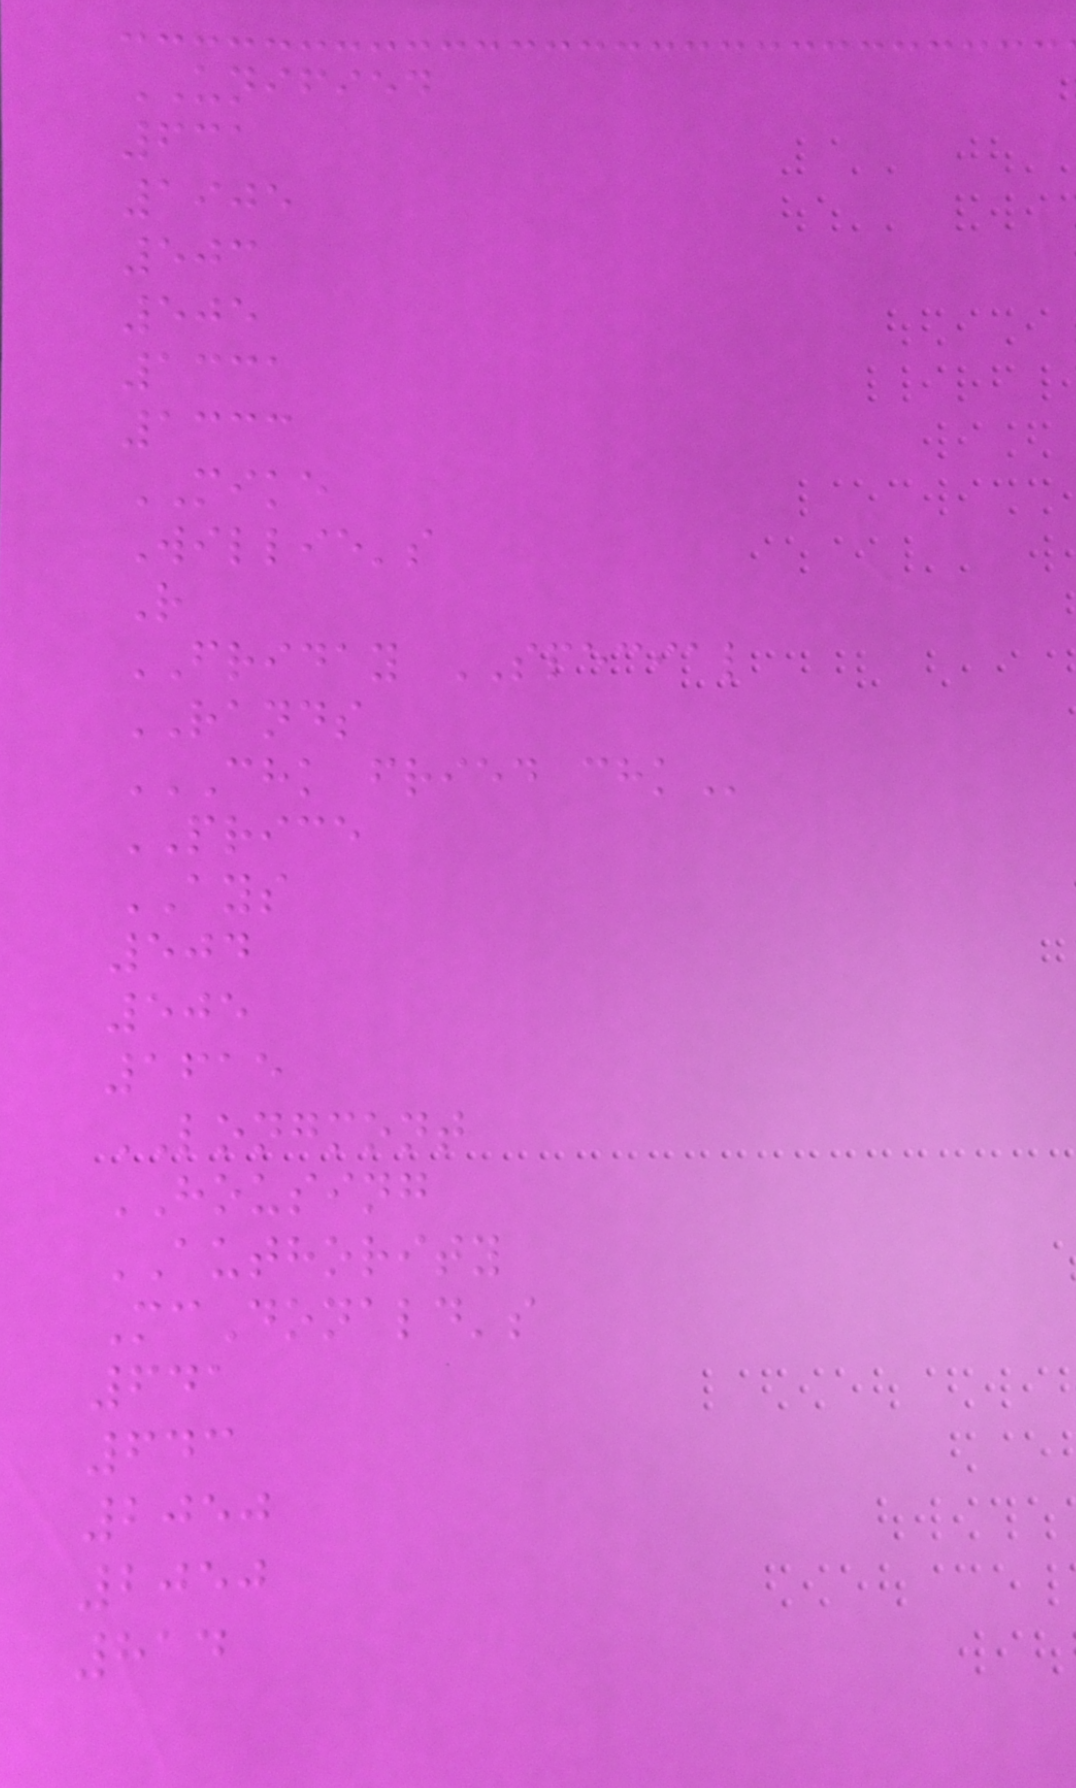UNIFIED
631
1905
503
505
1331
1333
MIKE
Willie's
R
FRIDAY SPECIAL
RANDS
CHK FRIED CHK
PRICE
AYS
504
505
1615
LONGMONT
HOUSING
AUTHORITY
McDonald's
641
643
2050
2050
814
